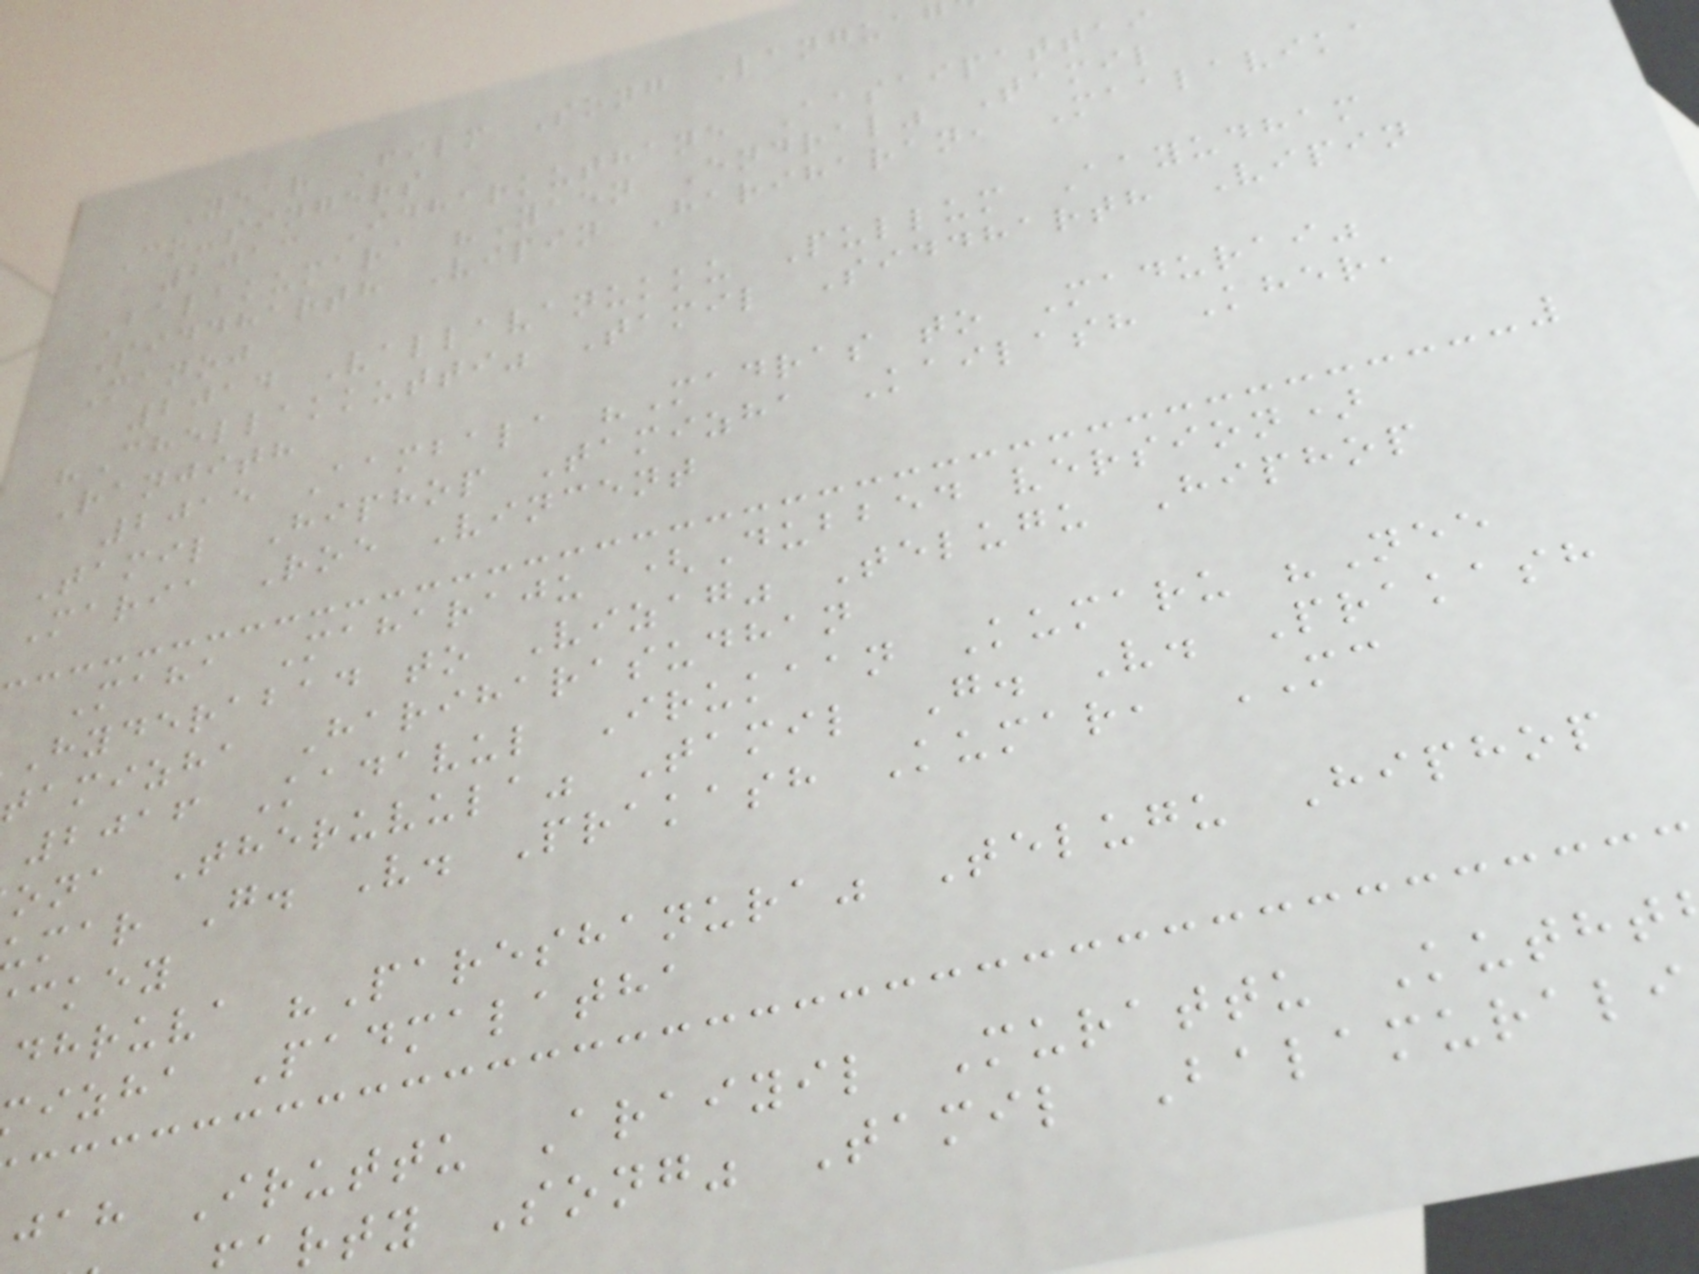Year Film Song Languag
Co-singers
2013 Idharkuthane Aasaipattai
Balakumara "Yaen Endral" Tamil
Siddharth Vipin Hariharan, Maalavika
Manoj
2014 Vallavanukku Pullum Aayudham
"Chellakkutti" Tamil Siddharth Vipin
Ranjith
2015 Aambala "Madras to Madurai"
Tamil Hiphop Tamizha Kailash Kher,
Maria Roe Vincent
Maha Maharaju (Dubbed version)
Hyderabad to Vizag" Telugu Hiphop
tamizha Hariharasudhan
2016 Kadavul Irukaan Kumaru "Nee
ona Theruvula" Tamil G. V. Prakash
mar G. V. Prakash Kumar, MC
ckey
dhruva "Pareshanura" Telugu Hiphop
izha Padmalatha
jah Iruttu Araiyil Murattu Kutht
rty Song" Tamil Balamurali
